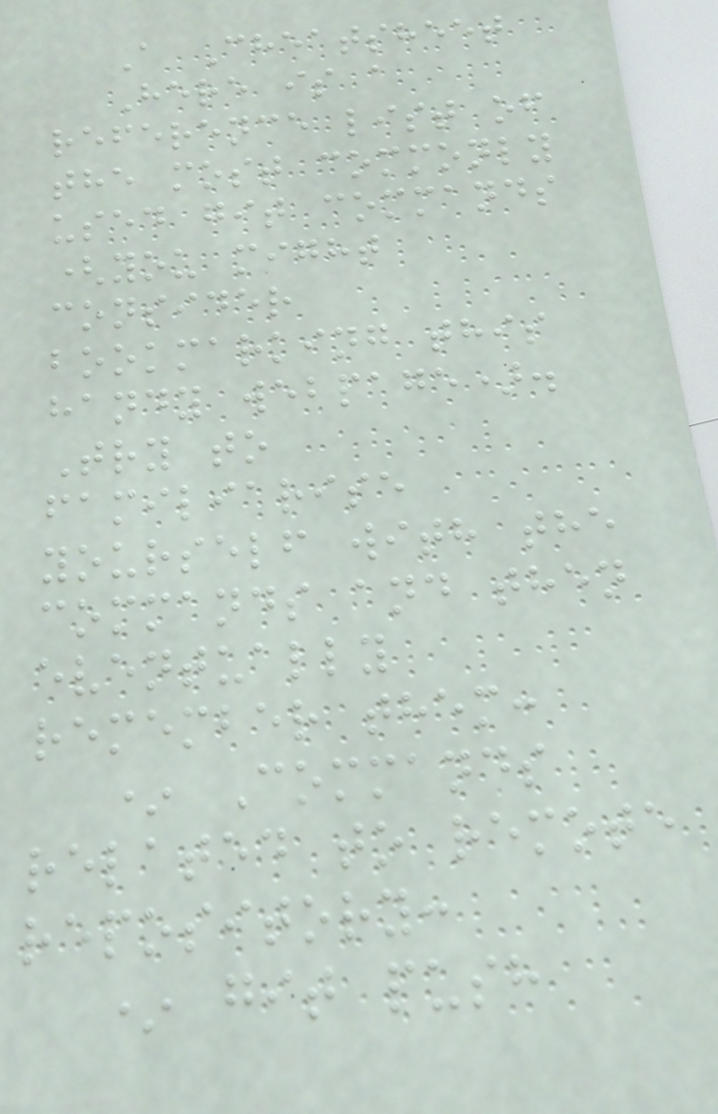A Cheatsheet
Here is a
reference list of
the most commonly
used git commands
(you might
consider
bookmarking this
handy webpage).
Try to
familiarise
yourself with the
commands and then
eventually
remember them:
* Commands
related to remote
repository:
* git push
